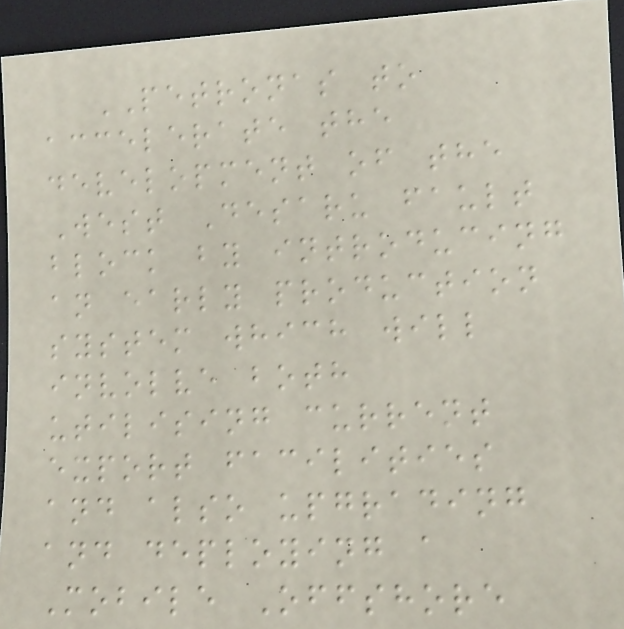PETRONAS to
accelerate the
development of the
West Desaru fault
block by introducing
an early production
system which will
involve both
utilising current
export facilities
and also upgrading
and deploying a
Mobile Offshore
